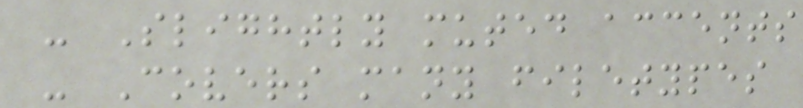- Slightly muted accents
- Covers many filetypes
